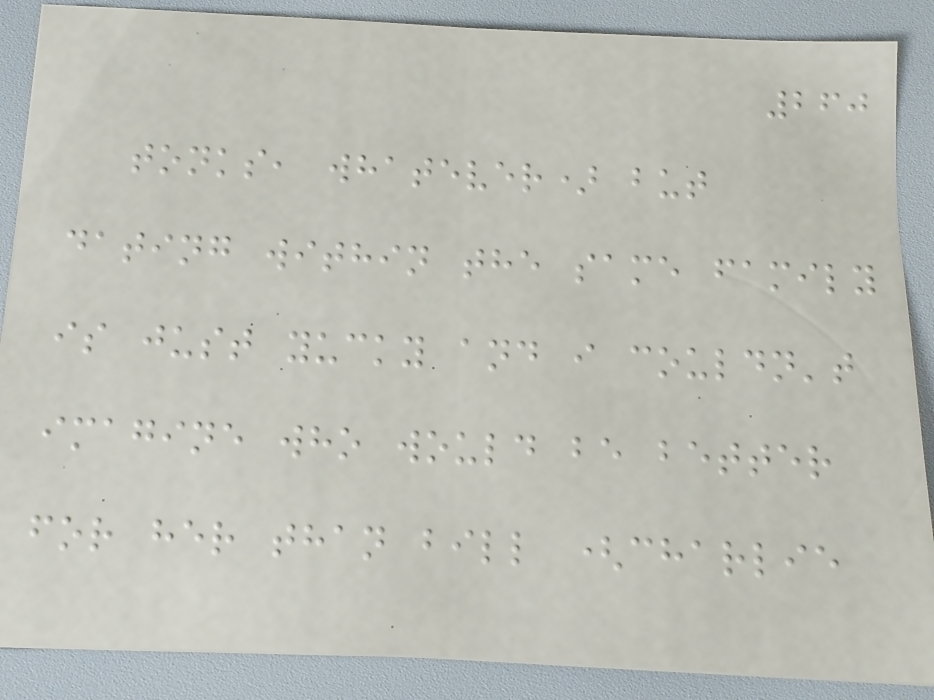260
tonks, whatever) but
dating within the same family
is just yucky and i couldn't
imagine who would be better
for her than bill (charlie
